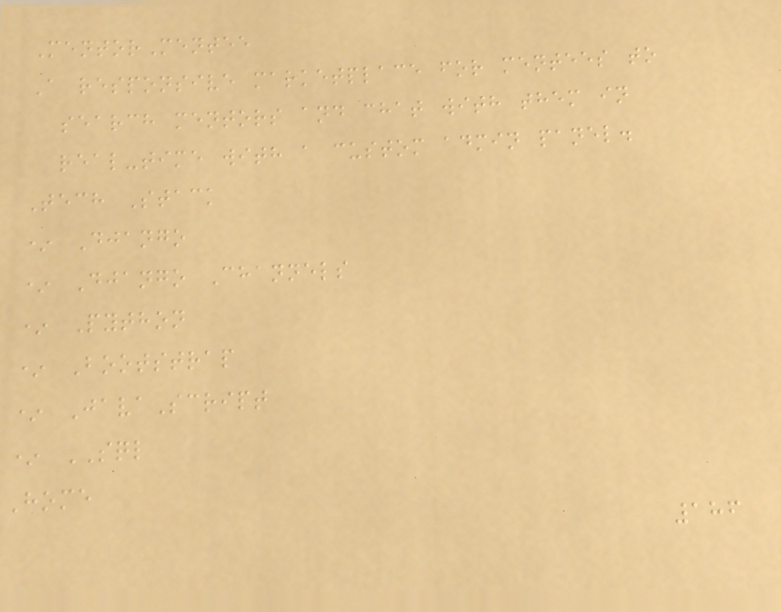MentorMentee
A responsive marketplace for mentees to
search mentors and chat with them in
real-time with a custom admin panel.
Tech Stack
* Django
* Django Channels
* Python
* Bootstrap
* JavaScript
* SQL
Home
186
